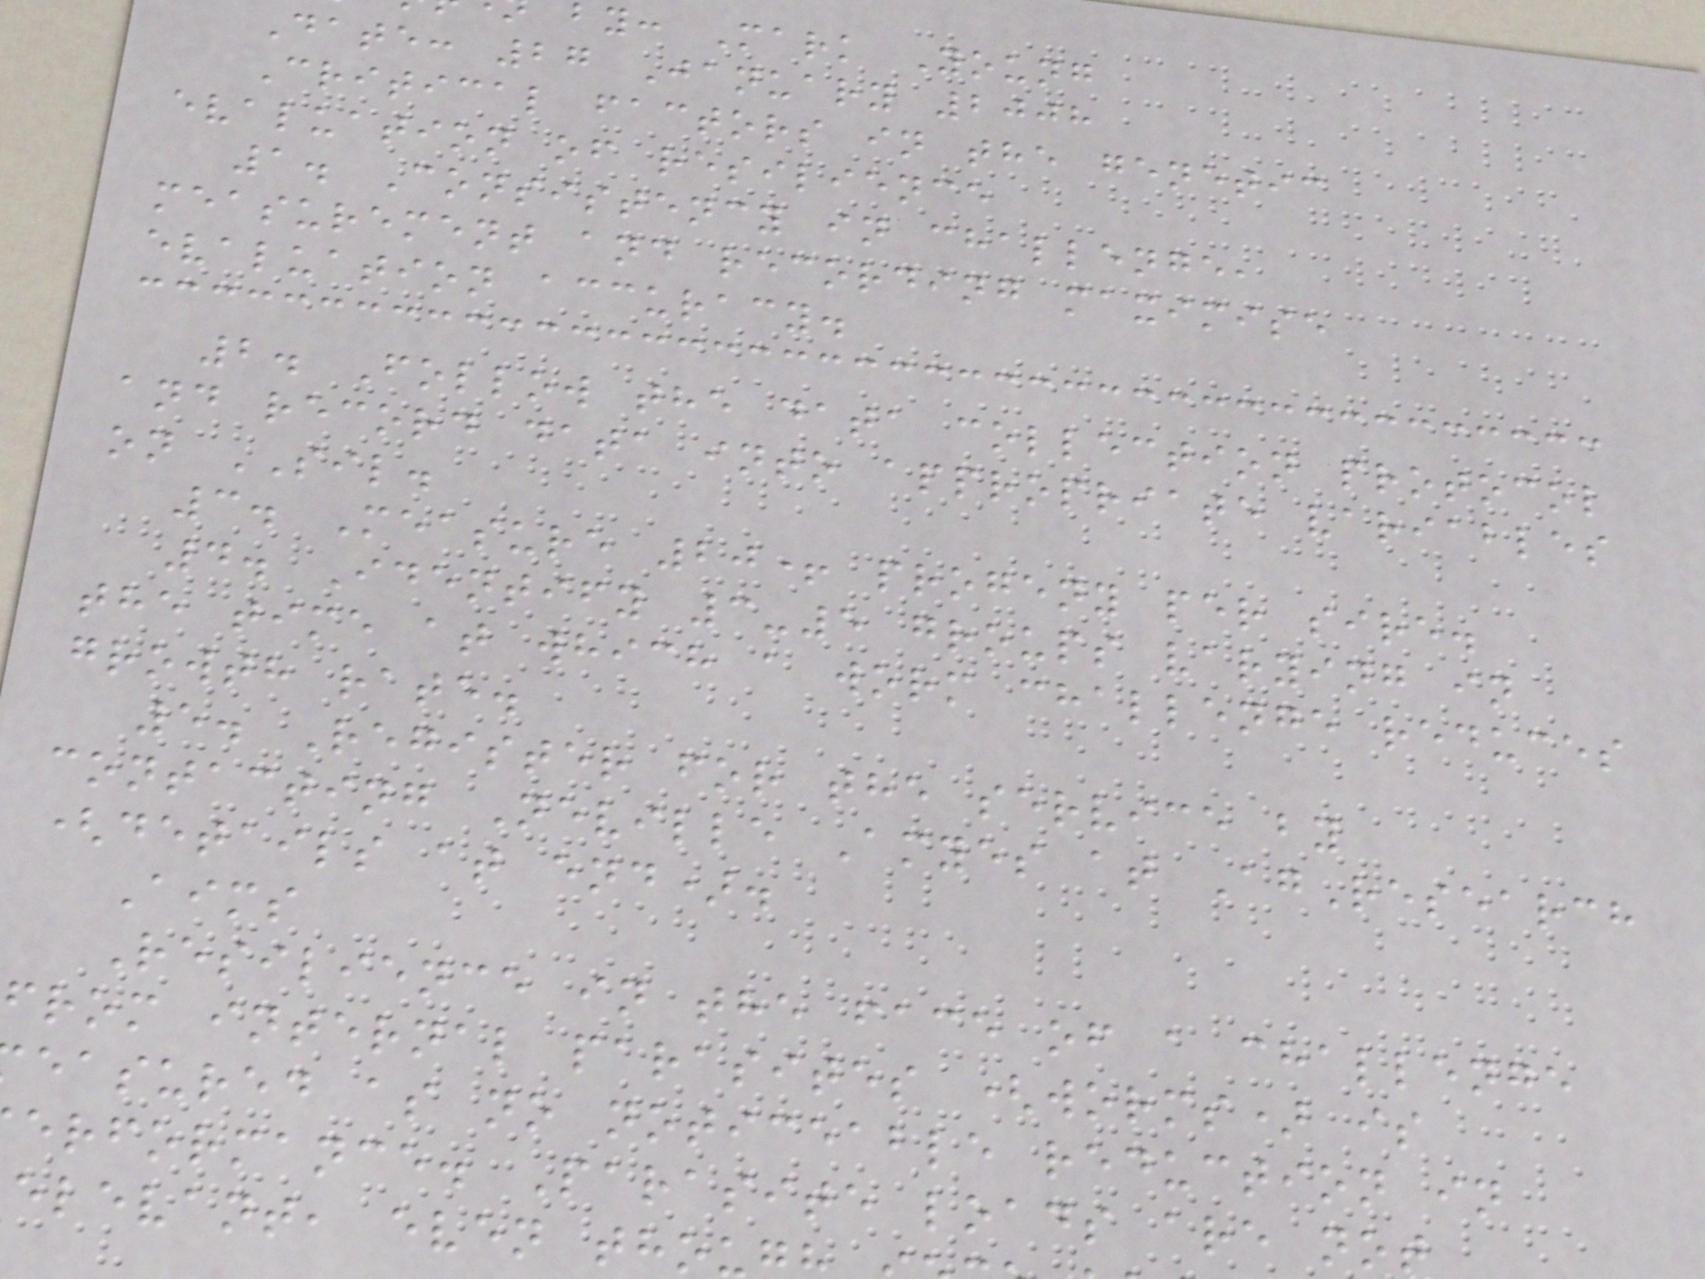by: Mark Young
Date: 27 January 2008
Critical factors in the genetic
evaluation of resilience
1. Consistency in challenge,
measurement and recording maximise
evaluation accuracy.
2. Follow the data collection protocol
and record data into appropriate variables
on SIL.
3. Measure 20+ progeny per sire.
4. Identify 3-5 groups varying in
the time at which a worm challenge reduces
growth rate.
5. Register for the service by
contacting Neville Amyes at AgResearch
(details at end).
Aims
Resilience in the face of a challenge
from internal parasites (worms) is
easured as no noticeable reduction in
erformance. Parasite loads are not
elevant, even thou
